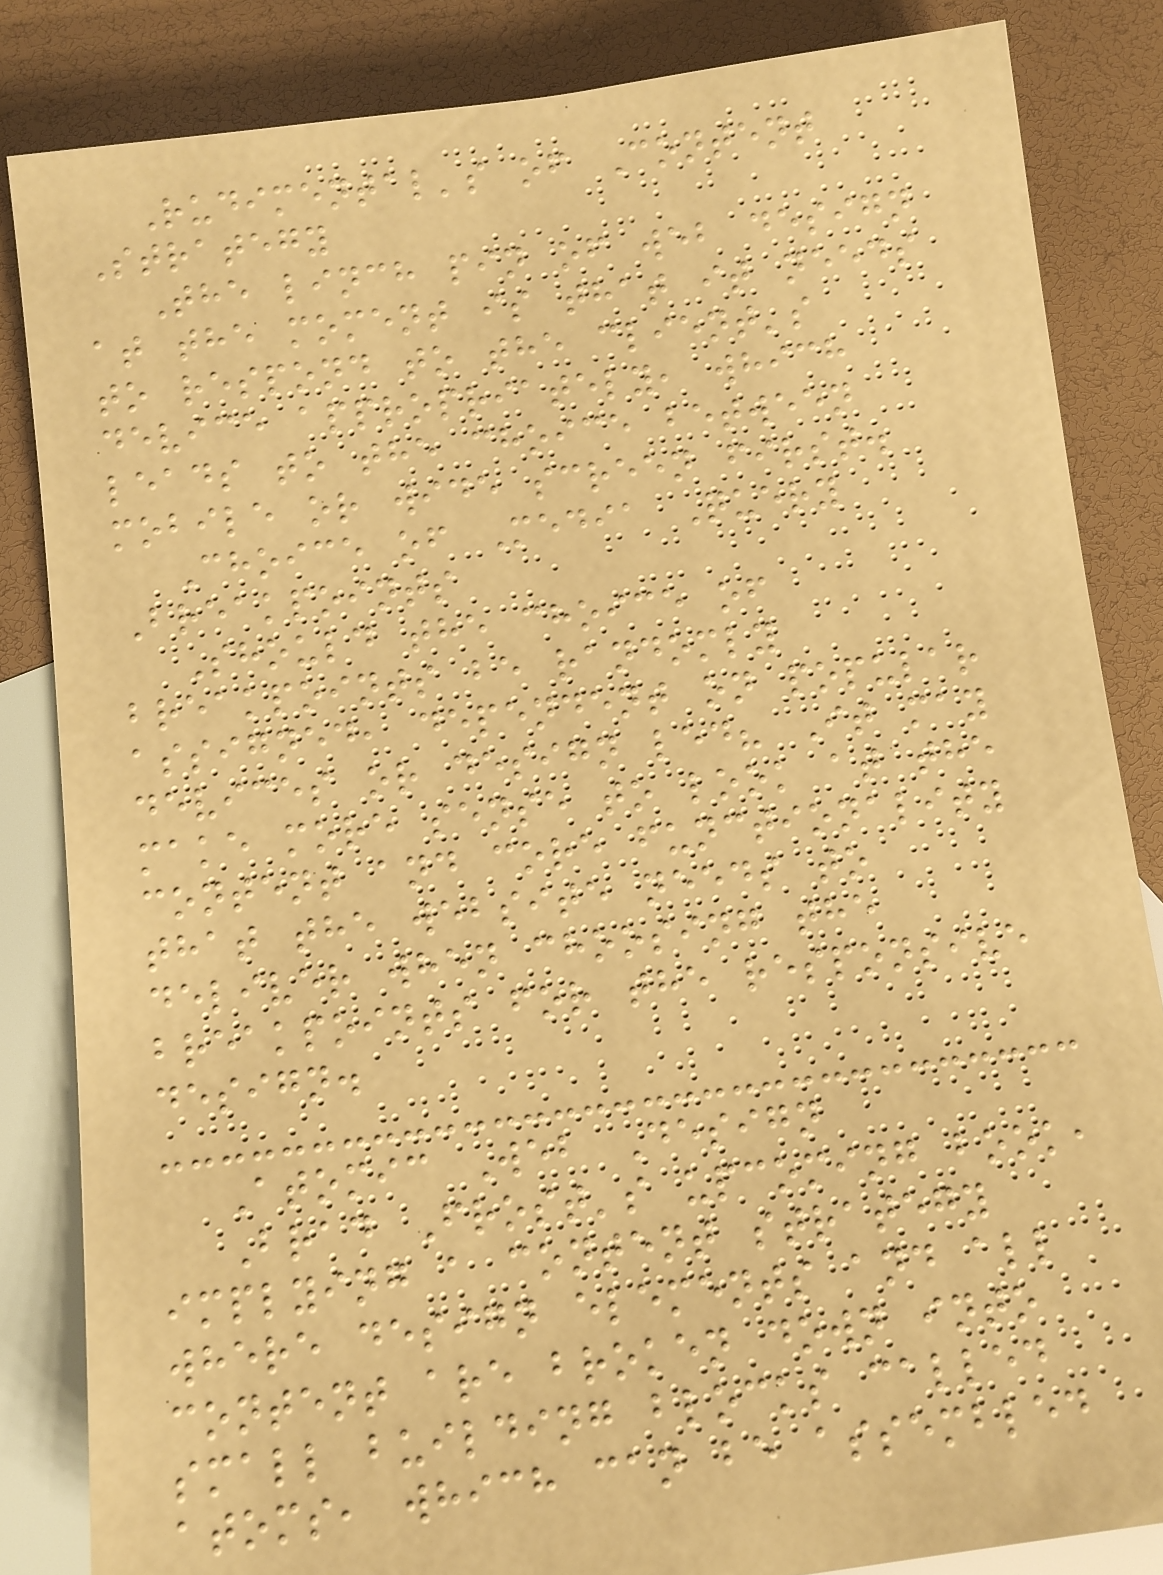Rudimental's of Content
Strategy
The linch pin of web design
at the moment is that it needs
to respond to the client's
device appropriately, which
leads to the choice between
mobile or wide screen first.
Choice of Media Query
Breakpoints
Should the choice of
breakpoints be randomly
assigned, dependent on popular
devices or design led? It may
make more sense to look at the
content and core functionality
that the website needs to
deliver when choosing the
breakpoints for the responsive
design.
Atomic Web Design
Brad Frost's upcoming book,
implying a content strategy
where design elements and all
content are broken down into
small building blocks called
atoms, which can be assembled
